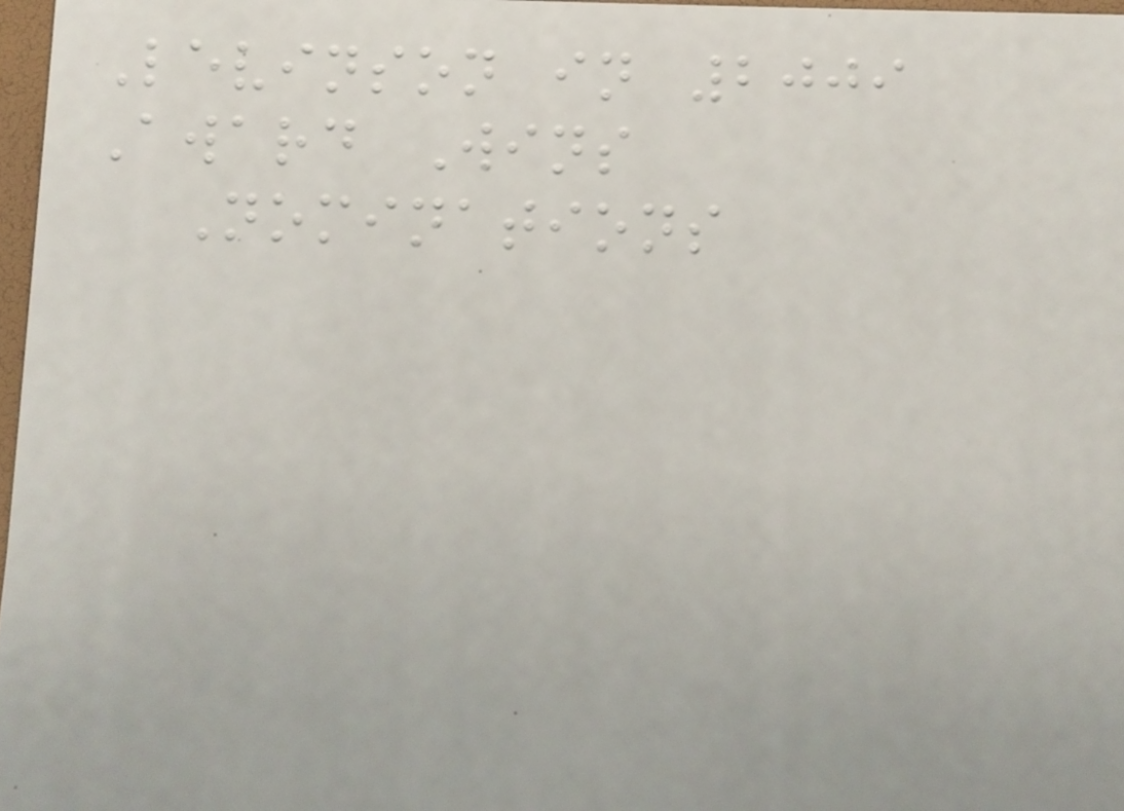Levinson in 2009
Award Wins
Nominations
